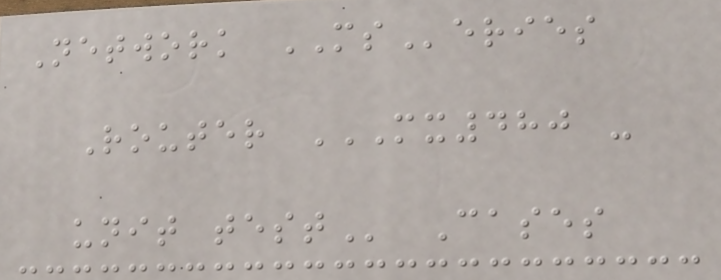Network MSeries
Router MX480 -
UNIT TEST Cases
